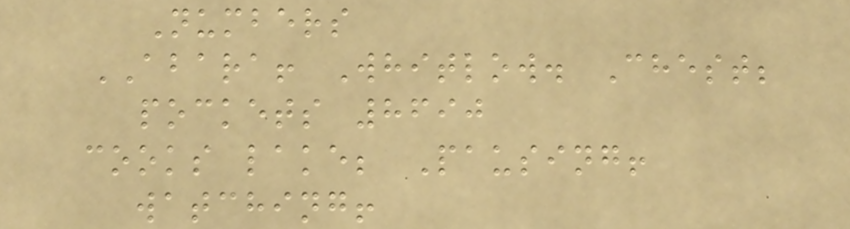Numbers
ABARA! Whitlow. Chest;
pockets 8690
cooks lake; Pausing!
watching!
